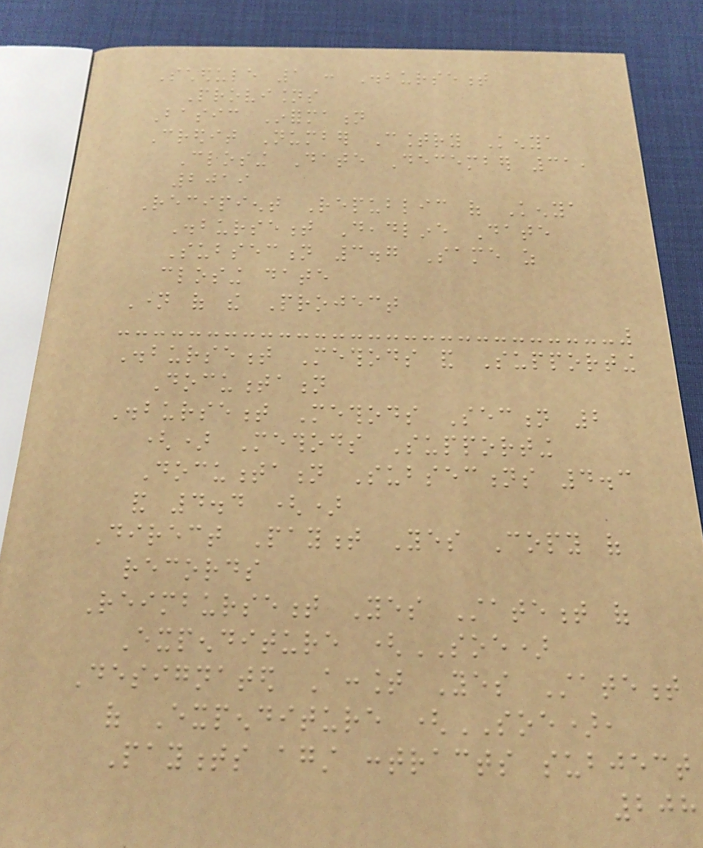Schedule 1 : Disbursement
Provisions
Basic Information
Credit Number Country Kenya
Closing Date December 31,
2019
Recipient Republic of Kenya
Disbursement Deadline Date
Subsection 3.7 Same as
closing date
Name of the Project
Disbursement Methods and Supporting
Documentation
Disbursement Methods Section 2
() Methods Supporting
Documentation Subsections 4.3
and 4.4 ()
Direct Payment Yes Copy of
records
Reimbursement Yes Statement of
Expenditure (SOE)
Designated Account Yes Statement
of Expenditure (SOE),
Payments against contracts subject
208
